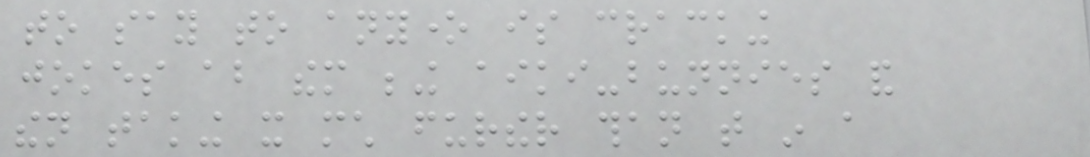to say to anyone is cracking
jokes about them being aiki-bunnies and
then taking it much further than that in a
